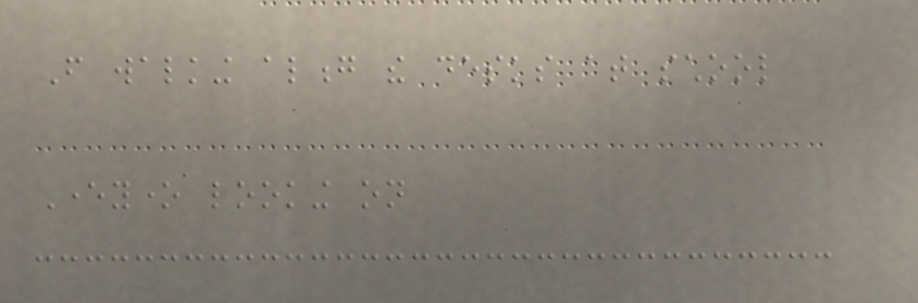From walking along the desks at school
Everyone looking on
